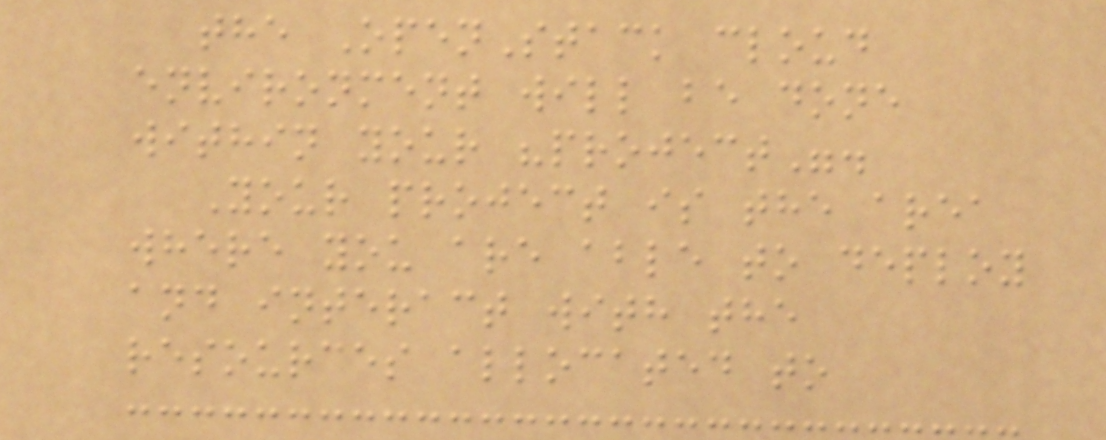the OpenStack cloud
environment will be done
within your "project".
Your project is the area
where you are able to deploy
and interact with the
resources allocated to
